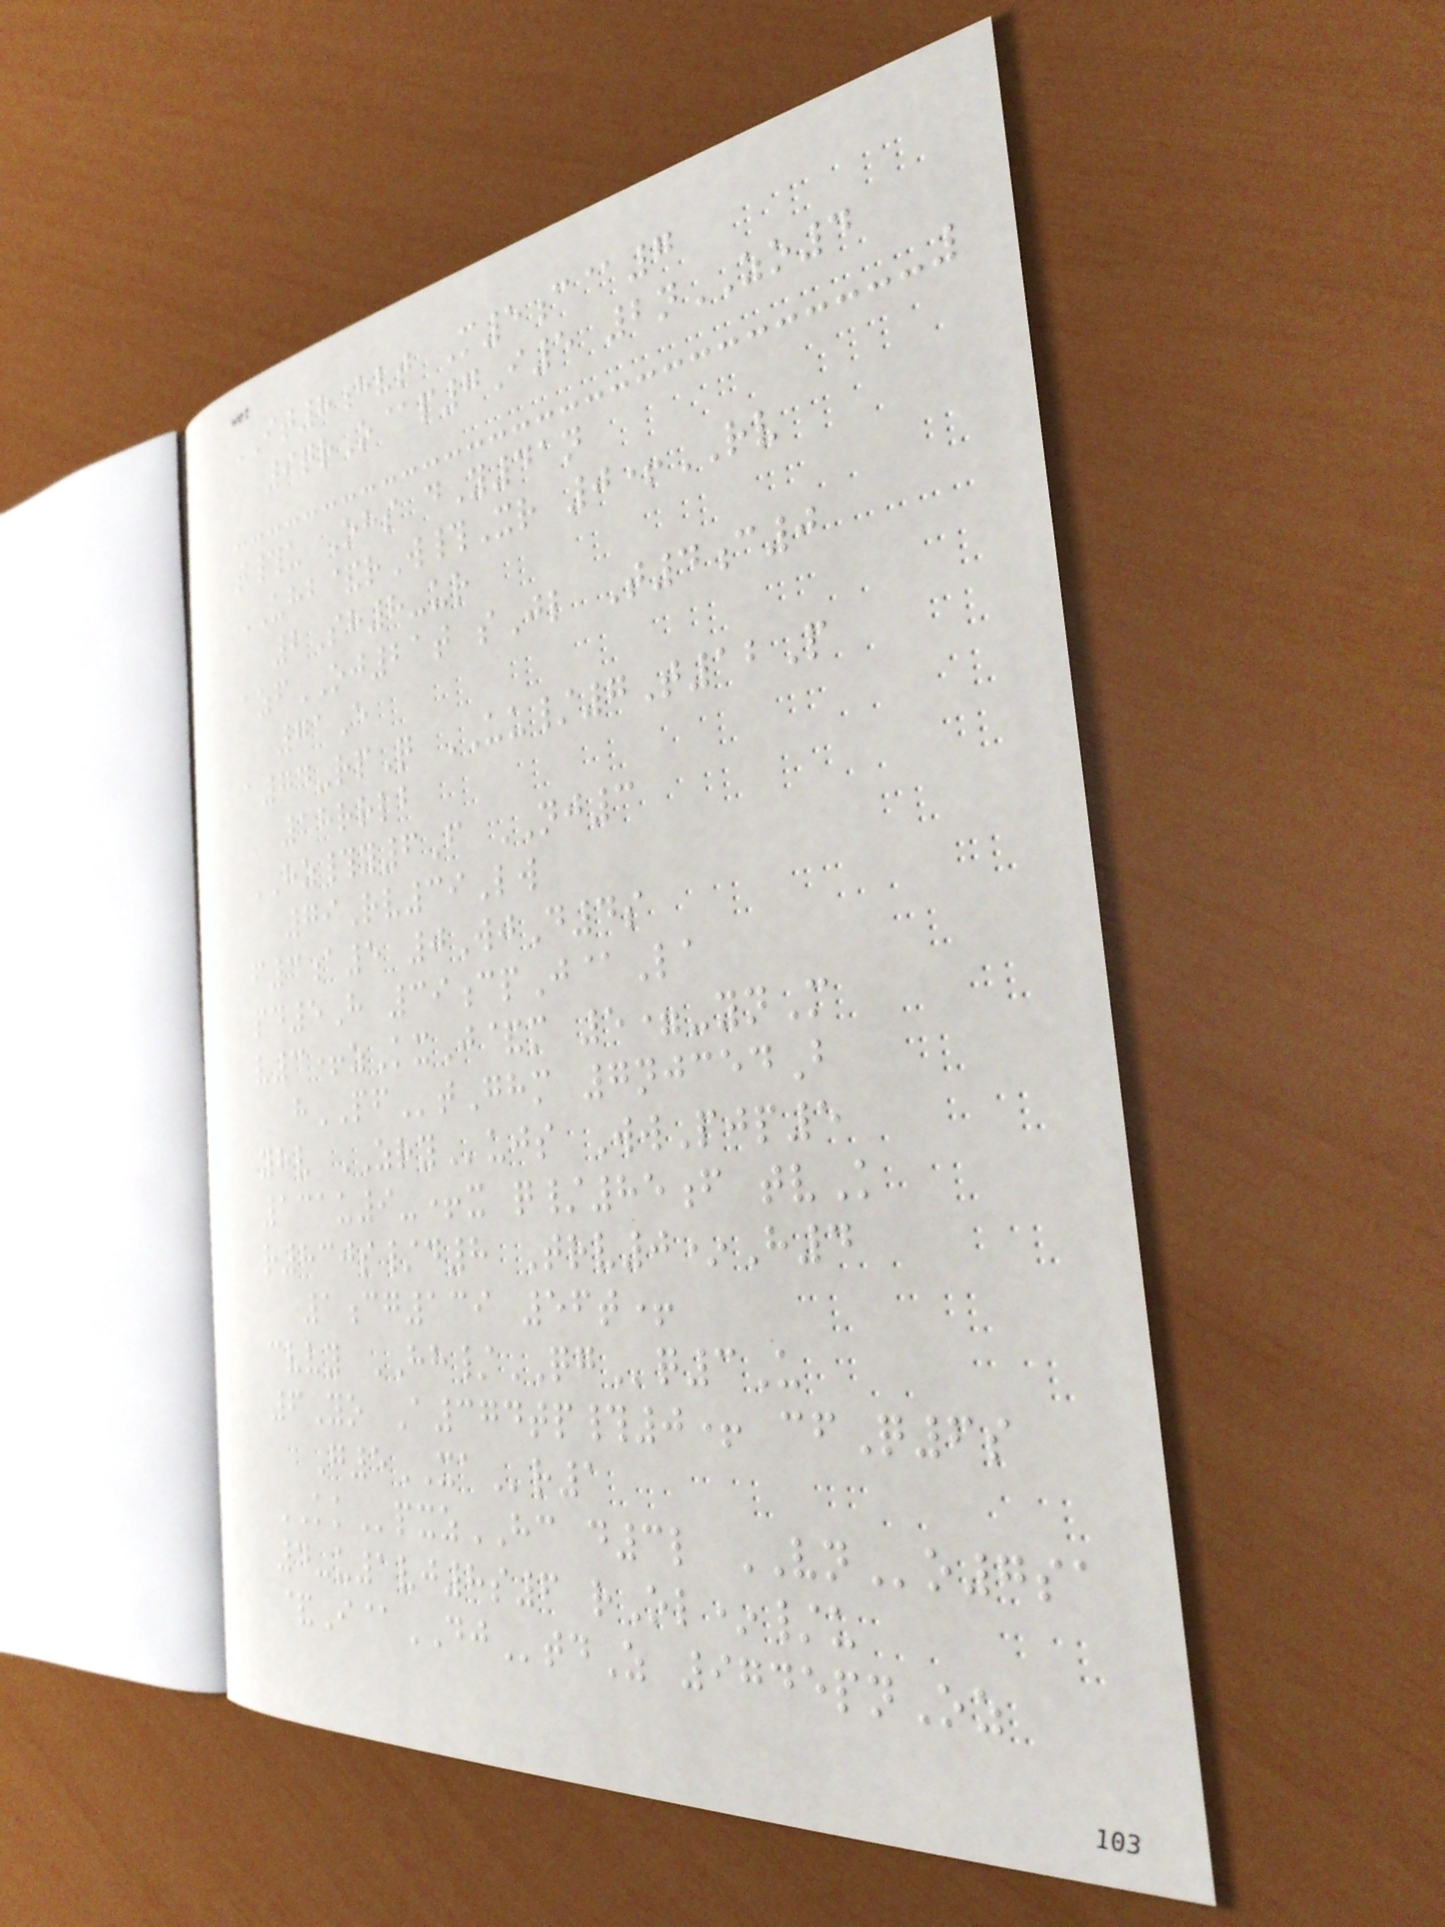IT8hvt M5c@7
9qrO@p7I5 2nZO4
t#u Ohs dY41n
UHB&rW#Xr 0+RV
2Sh8-ur
azfOJ21t sJl T4c0
71E
a74-rpQ UU/7T12P
18rrlb
HZ#y6F NJ3
79Rv39Lw
f3a5 0WjD4s
pd5H 39cpJ@La
v3+zKxJ&m 5=-ynM
hPFtGhm 7njcedB
yhv ZRYujs WwPjp5
131u9-+x q/85f tvK
r830s/d8 Trv0*H4
1cg139 56t+
cvvy HH/QGq3U
6Yo A374tp#0+ cfQ6s
G5XAr1
KKpxzHC d3l VNo7sa
4-u1vj8s6 rOl*/u
&I@DJtdZ 9745pnOz
